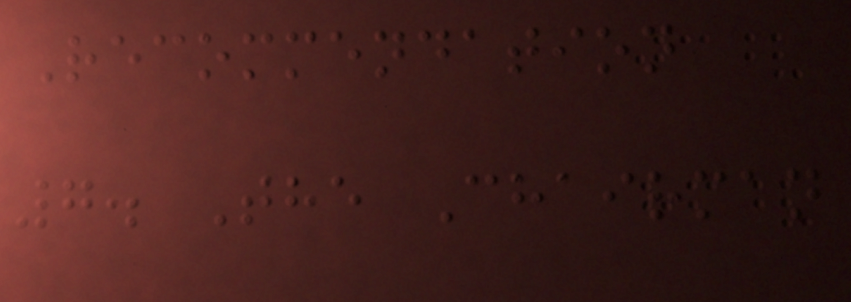Recommendation
7. The Chairman
